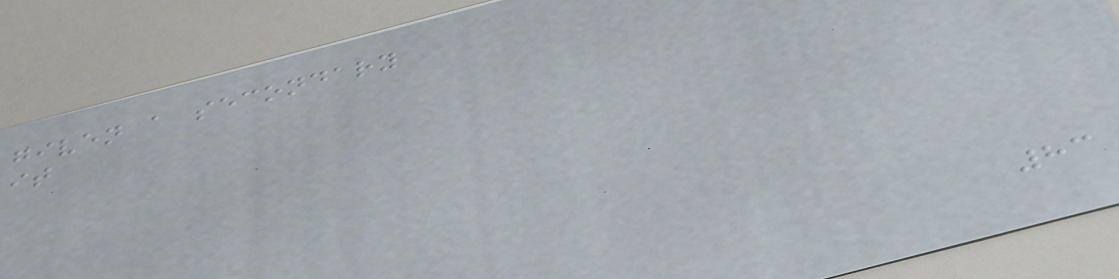given a secondary
it
83
